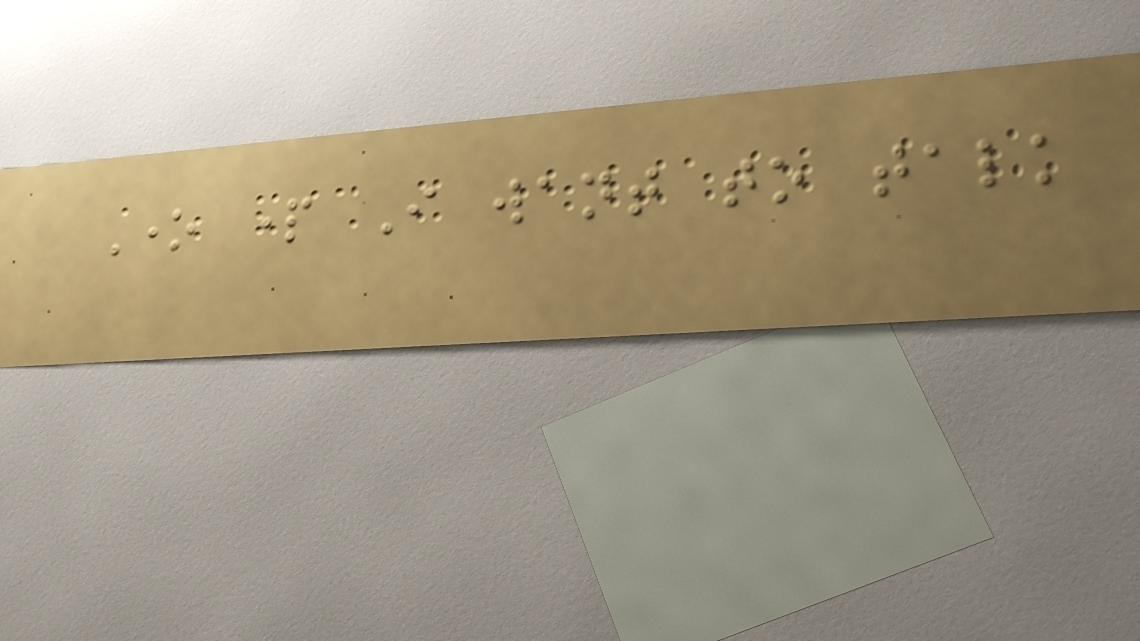One part I want to talk
